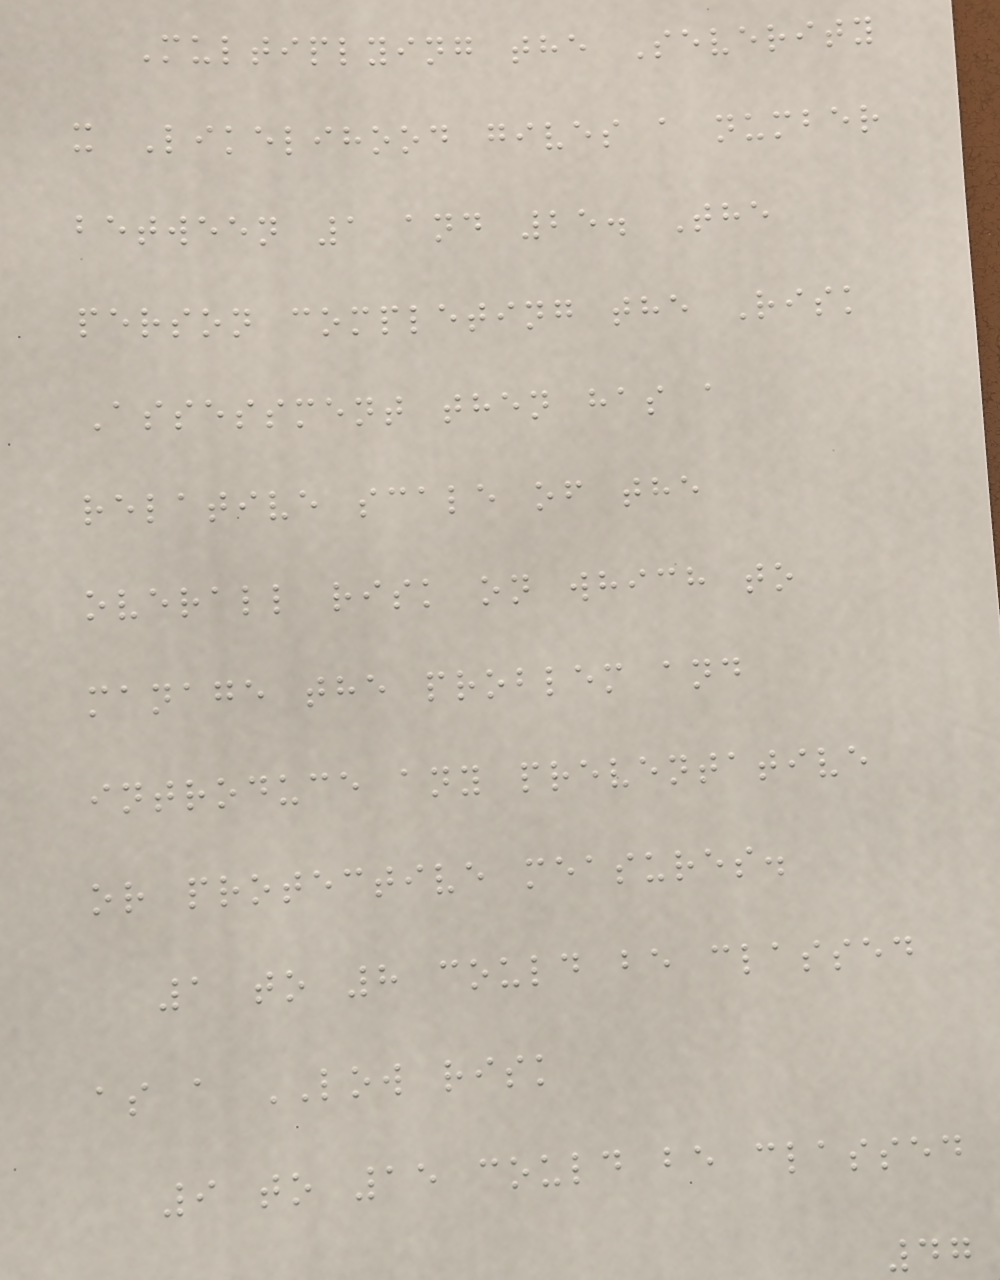Multiplying the Severity
x Likelihood gives a number
between 1 and 25. The
person completing the Risk
Assessment then has a
relative scale of the
overall risk on which to
manage the problem and
introduce any preventative
or protective measures.
1 to 8 could be classed
as a LOW risk
9 to 15 could be classed
47
